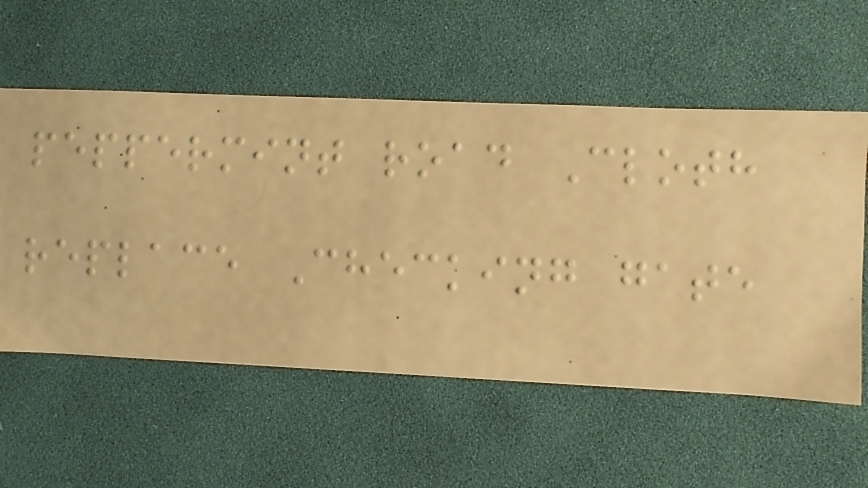peppermint road Cloth
replace Checking gate
